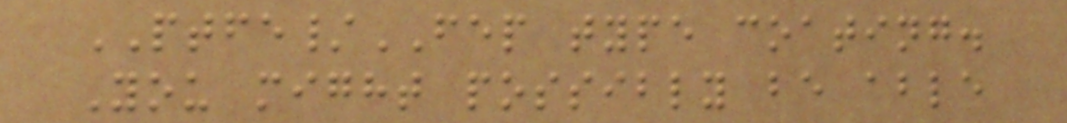PTFE/FEP type coating.
You might possibly be able
